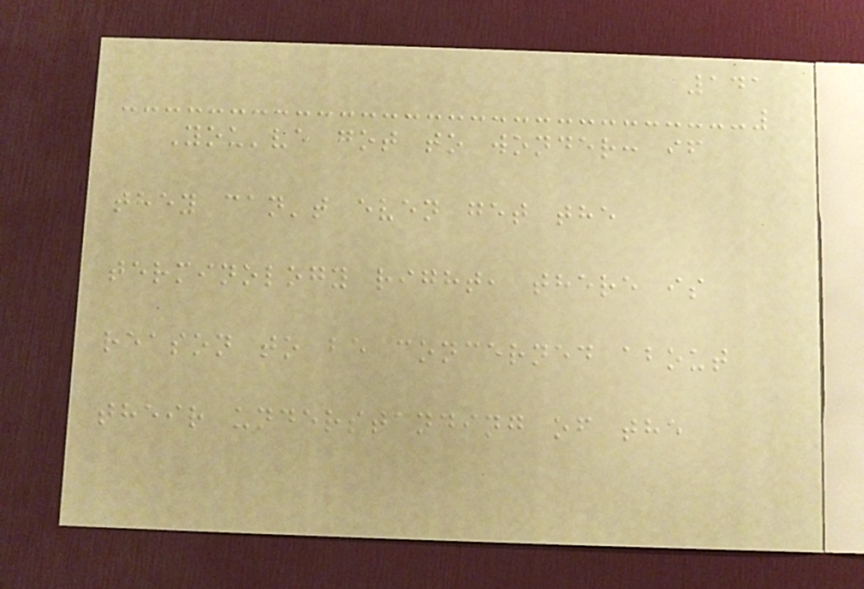141
You've got to wonder: if
they can't even get the
terminology right, there is
reason to be concerned about
their understanding of the
